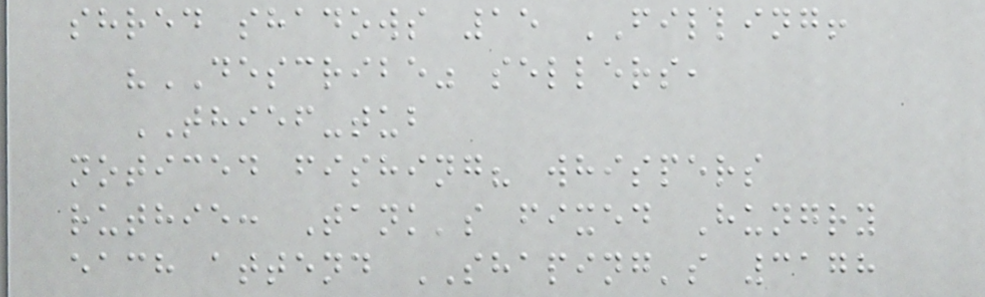shred shadows 15 FILLING!
"DESCRIBE" sellers,
THIEF-tub
noticed fishing? whispers
ruthie: Tank's fixed Hungry
each attend SHAPING's 3178
